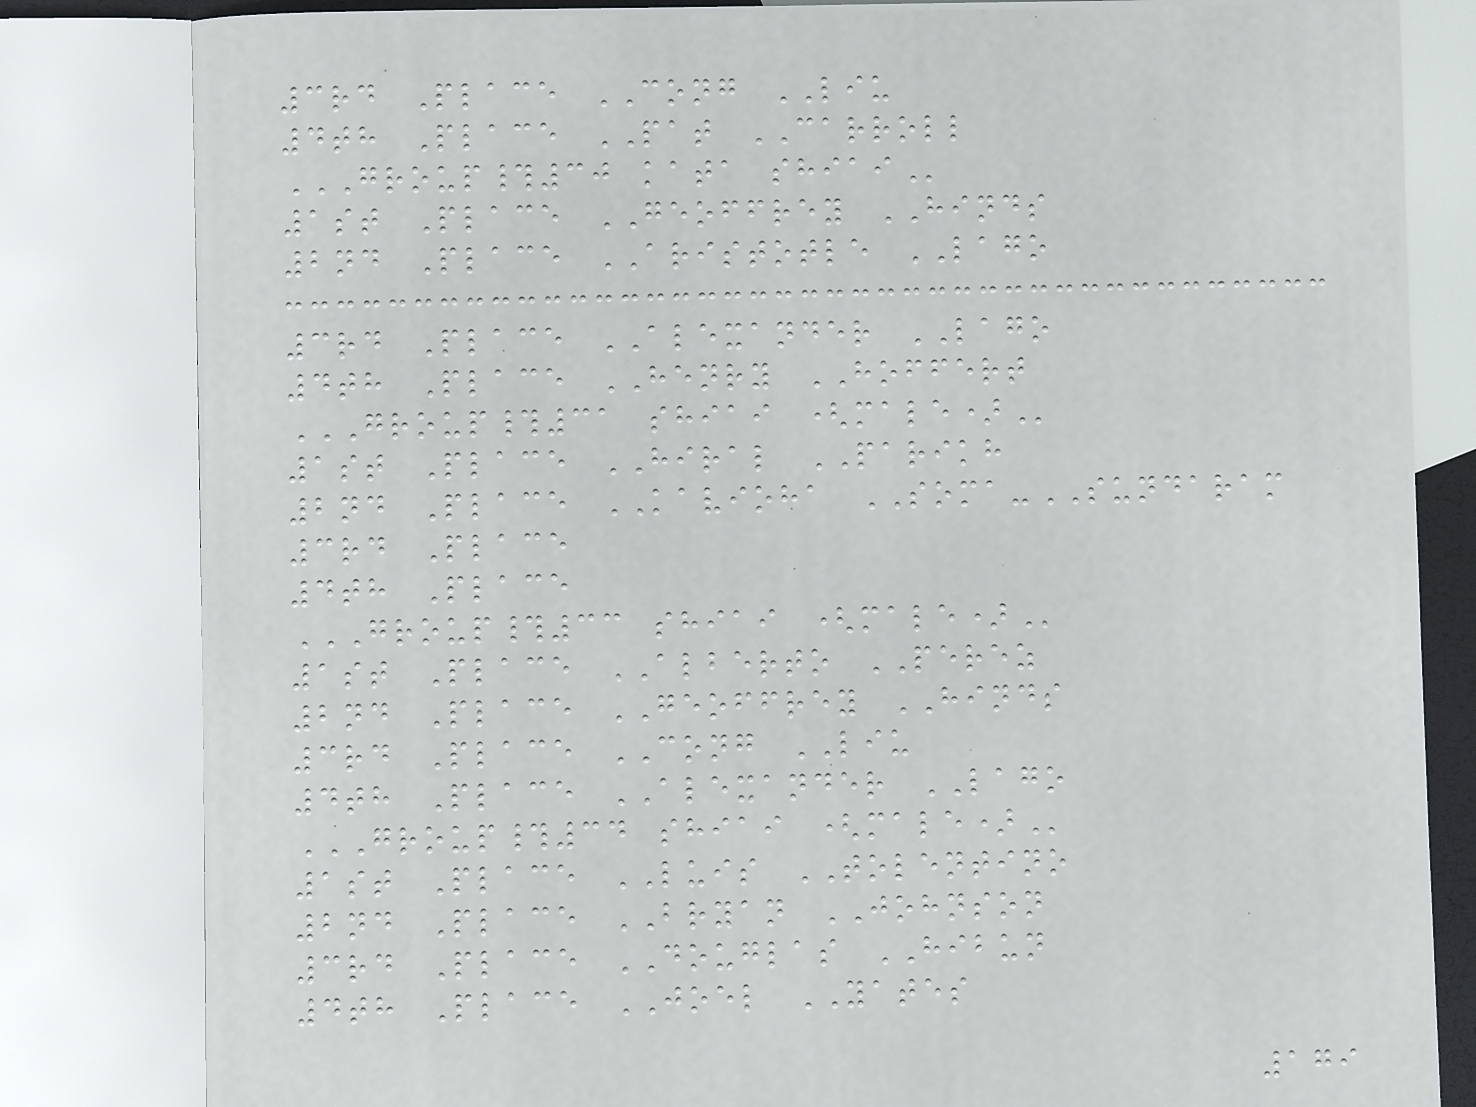3rd Place CONG LIU
4th Place PAT CARROLL
GROUP#30 KATA SHIAI
1st Place GEOFFREY HINDS
2nd Place ARISTOTLE LAGO
3rd Place ALEXANDER LAGO
4th Place HENRY HOFFERT
GROUP#31 SHIAI (MALE)
1st Place HIRAL PARIKH
2nd Place KAVIOHA SOMA-SUNDARAM
3rd Place
4th Place
GROUP#33 SHIAI (MALE)
1st Place ALBERTO PEREZ
2nd Place GEOFFREY HINDS
3rd Place CONG LIU
4th Place ALEXANDER LAGO
GROUP#34 SHIAI (MALE)
1st Place LUIS TOLENTINO
2nd Place BRYAN JOHNSON
3rd Place DOUGLAS HIBUN
4th Place JOEL YATES
179
